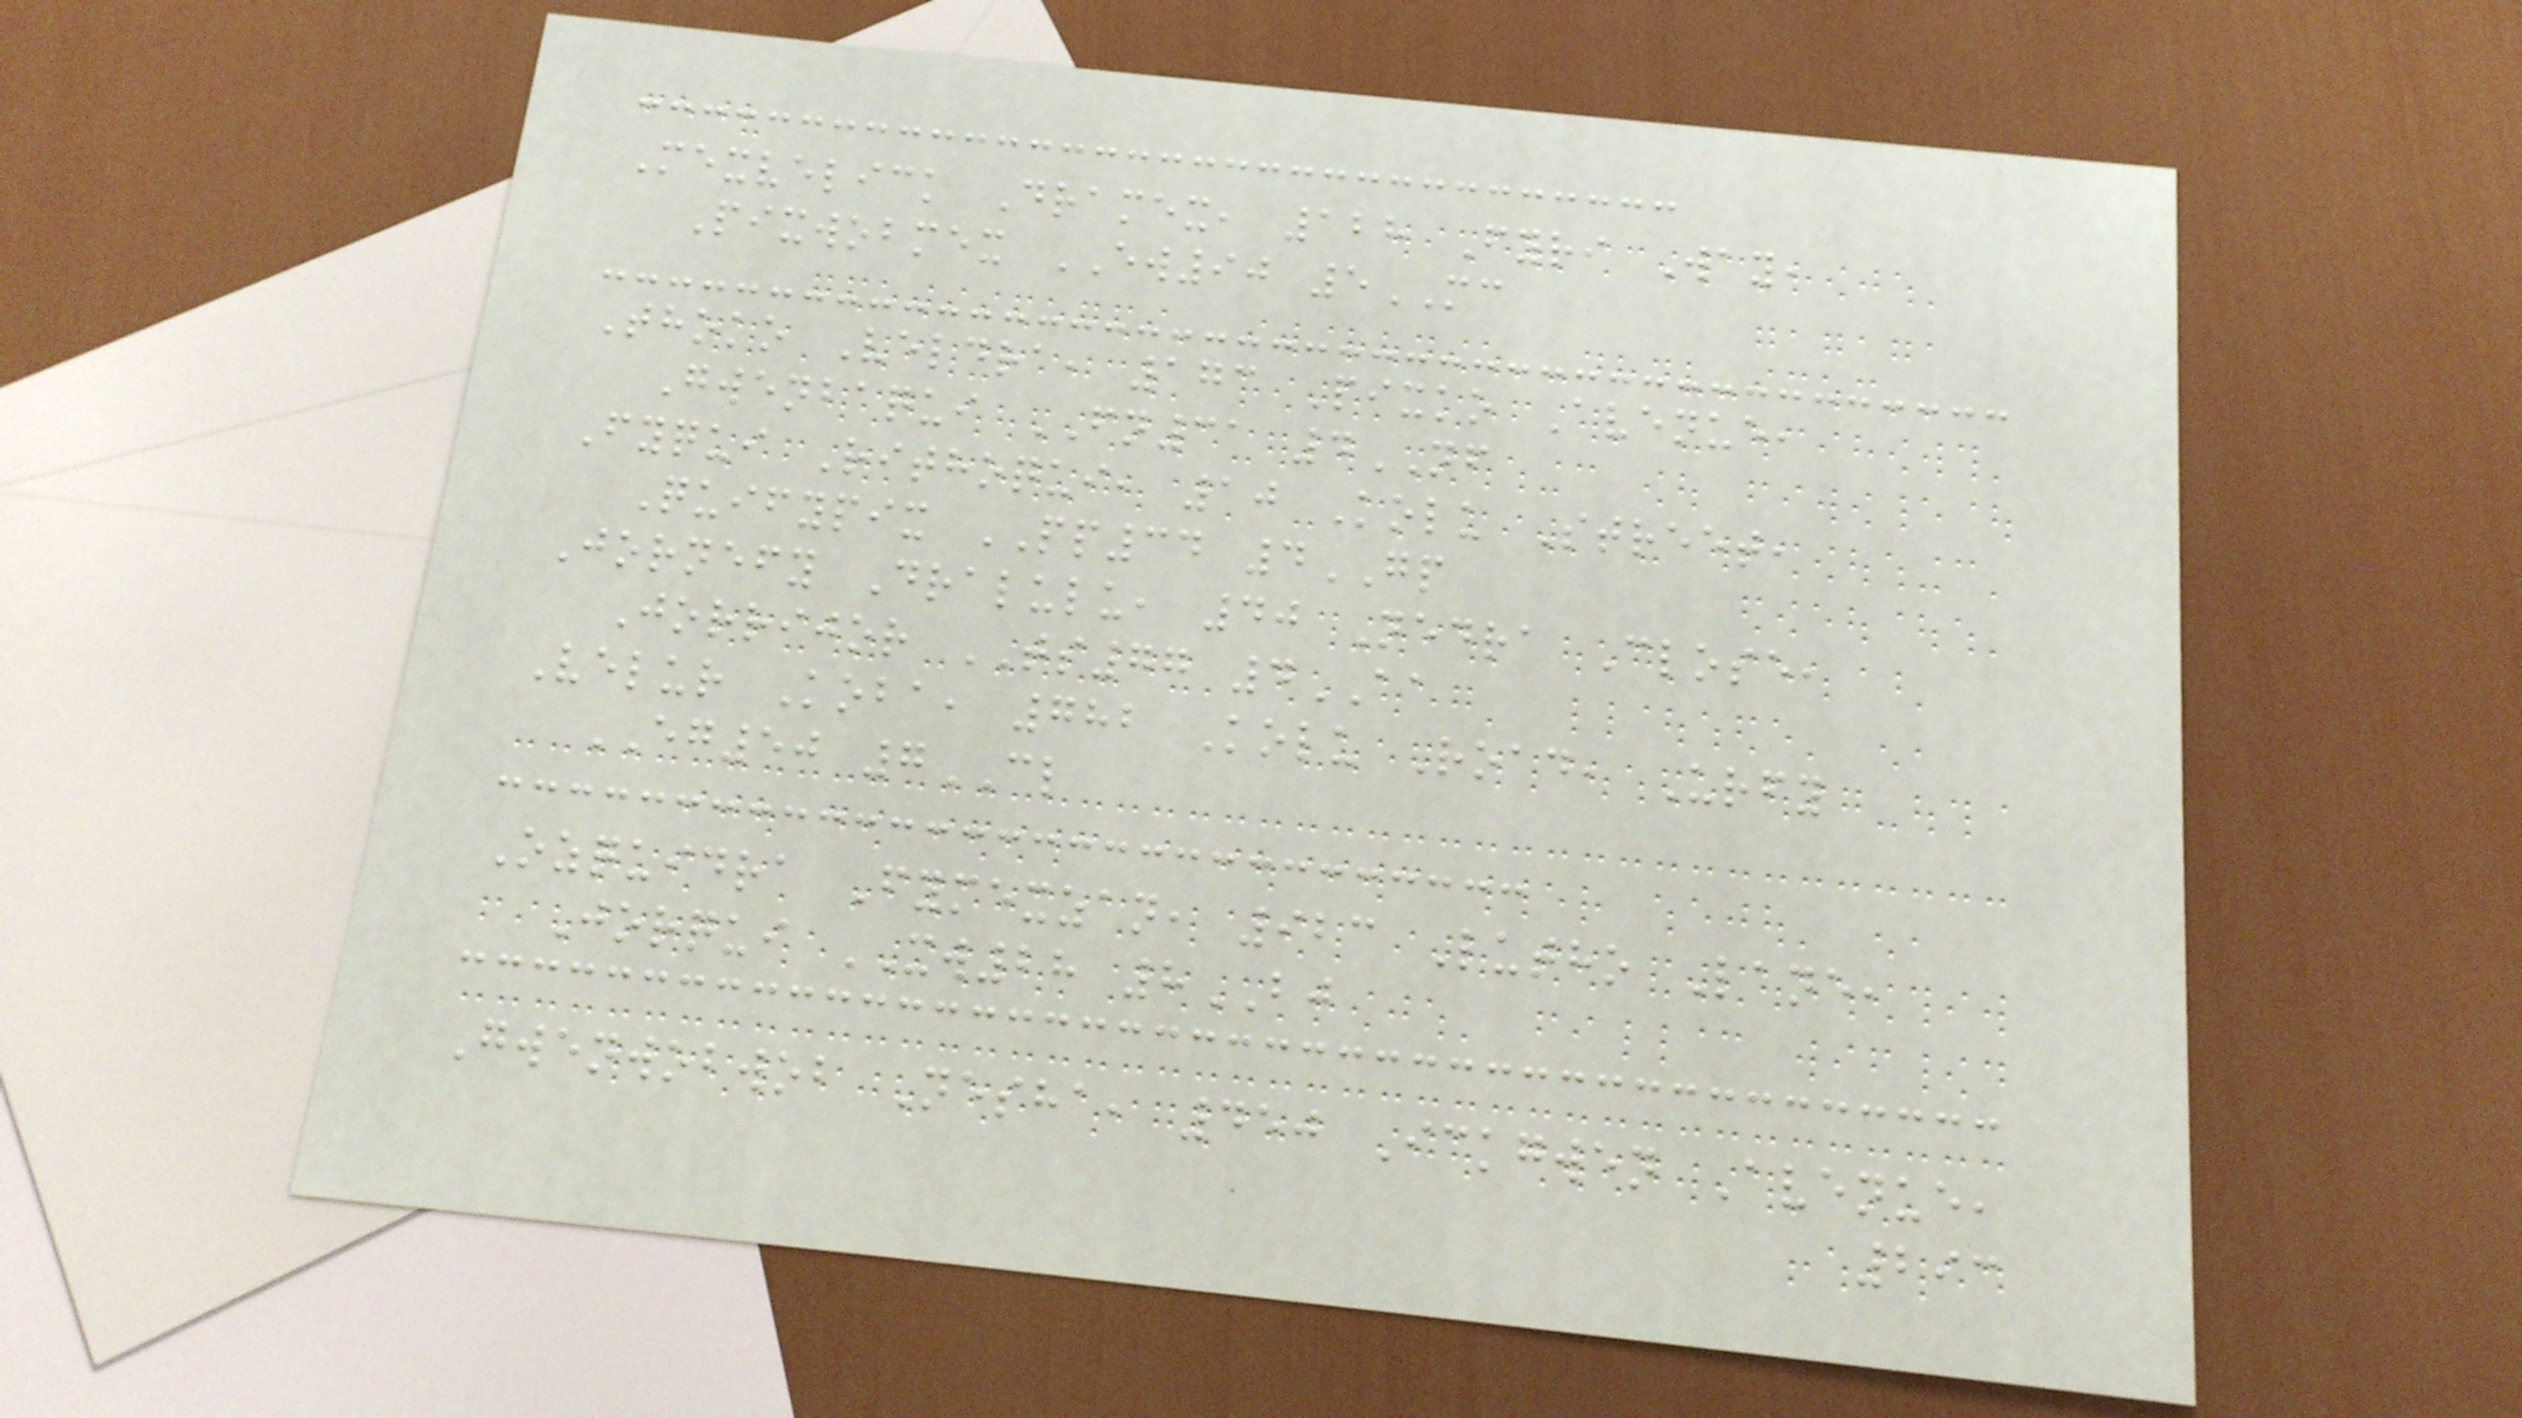Mexvelick Dramex, 128 Fyri Way,
Pixwobmex EW90 5MC
Thoko Veldra, 173 Pixko Avenue,
Gwenbaqui FN31 4NF
Fyqui Rithoqui, 10 Kolu Street,
Quifypix PP34 4GP
Jornefy Dralulu, 40 Nedra Close,
Jorrijor TS77 4AA
Velur Koba, 782 Kolu Road, Urfy
EG50 7CL
Ozquidra Fymexzan, 923 Lutho Lane,
Jorqui XW28 8BJ
Gwenwobwob Nesha, 450 Ickgwen Avenue,
293
